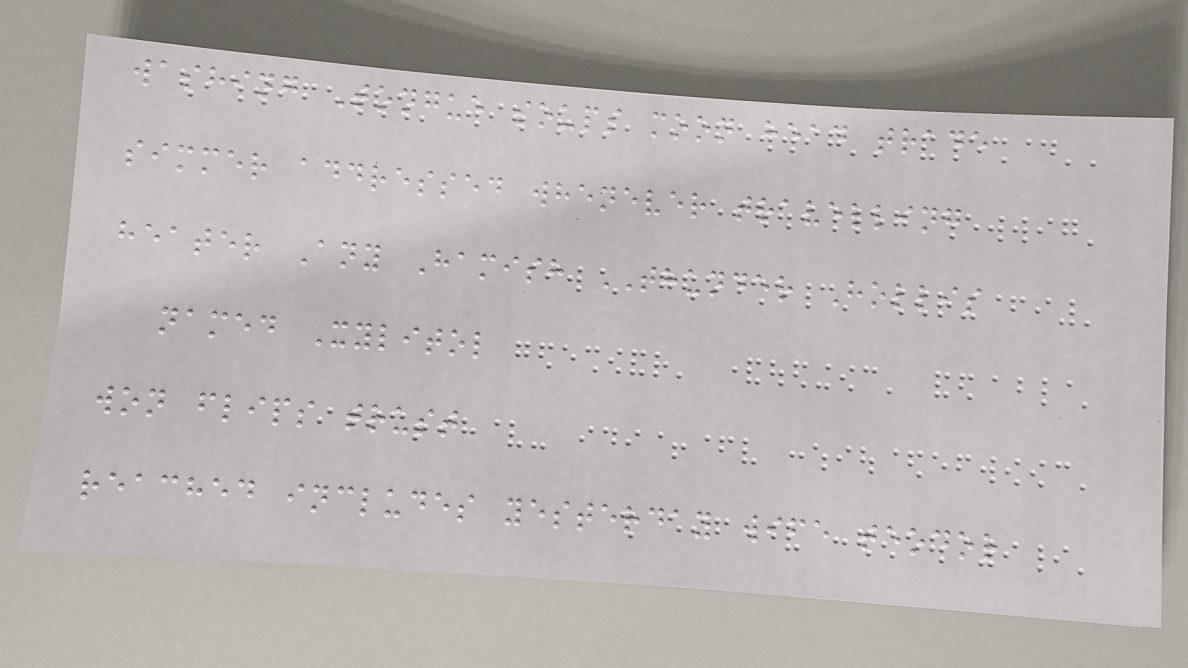washing Tongue soups moon head trade
simmer addressed whenever travelling
heater Any Hamish THUNDER Hollis
named Xylitol
won flips trust
reached includes yesterday wife teodor
